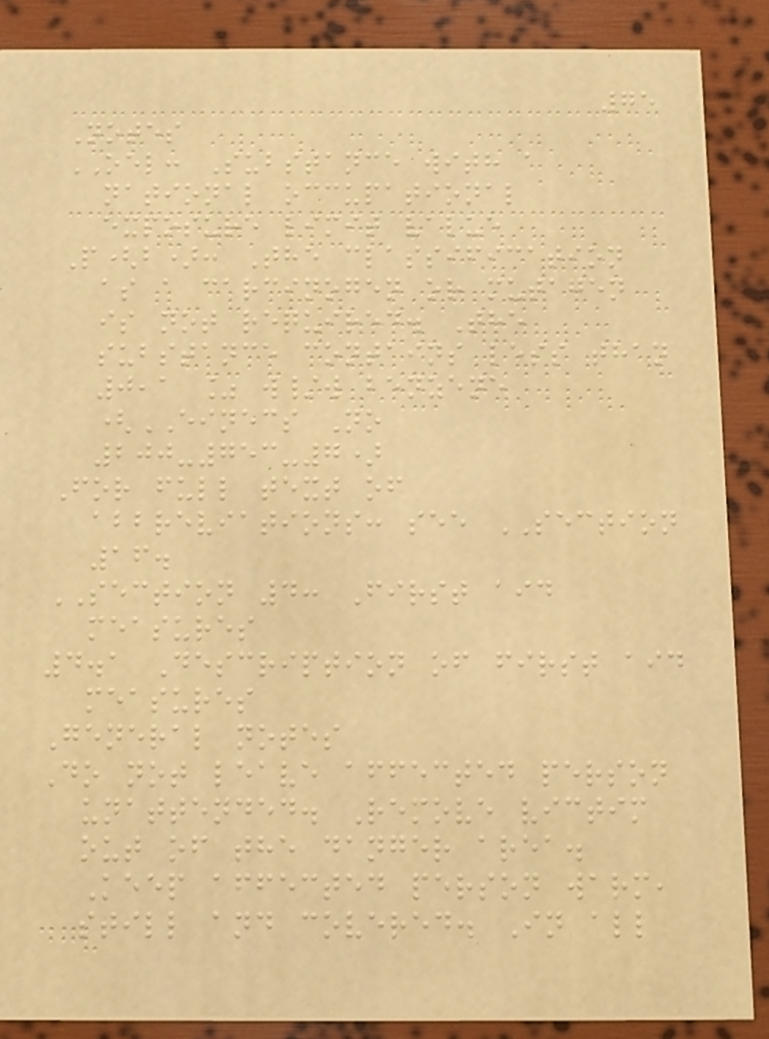75
Notes
OEL: Substance with a
national occupational
exposure limit value
P(b): The classification
as a carcinogen or mutagen
is not required. The
substance contains less than
0,1 % w/w benzene
(EINECS No
200-753-7)
For full text of
abbreviations: see SECTION
16.
SECTION 4: First aid
measures
4.1 Description of first aid
measures
General notes
Do not leave affected person
unattended. Remove victim
out of the danger area.
Keep affected person warm,
still and covered. In all
